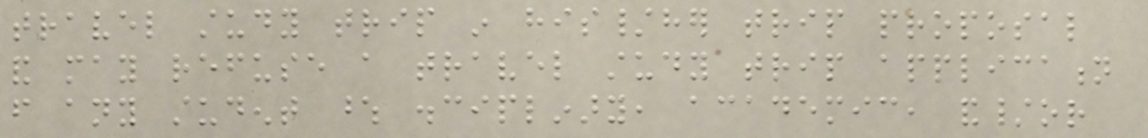travel study trip in his/her trip proposal
and may refuse a travel study trip application
from any student whose disciplinary, academic, and/or
